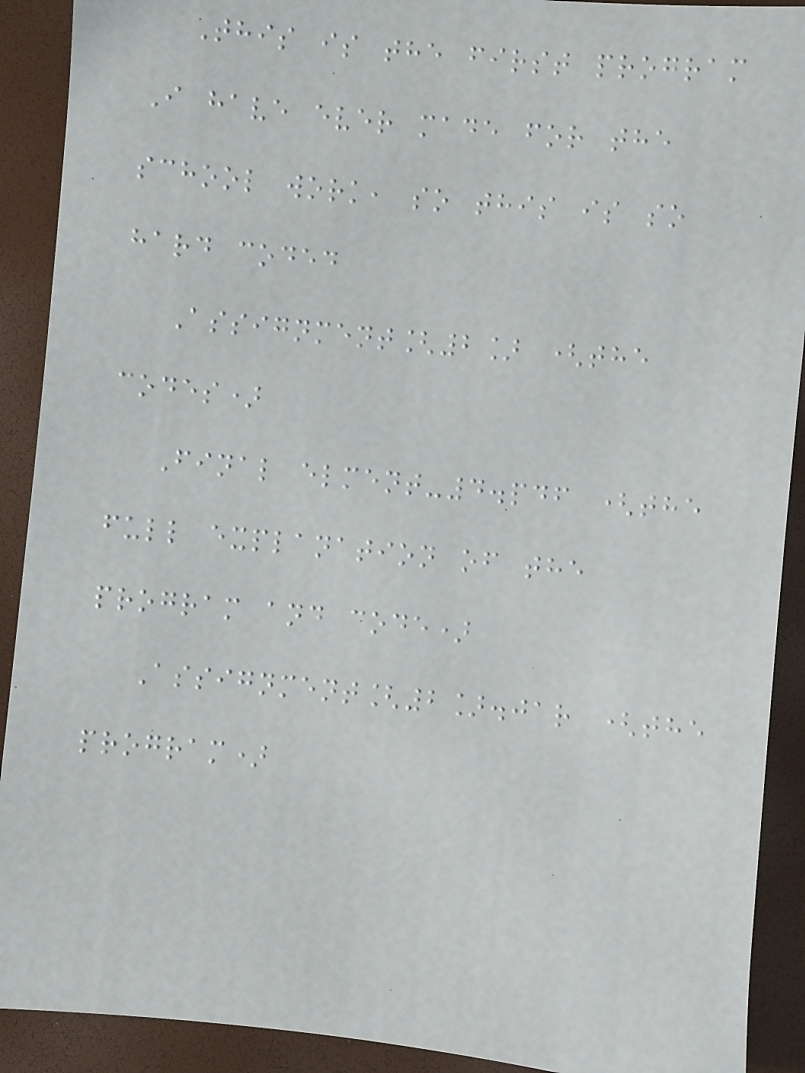This is the first program
I have ever made for the
school work, so this is so
hard coded
Assignment[2] (the
codes)
Final elment-4.pdf (the
full explanation of the
program and code)
Assignment[2].jar (the
program)
